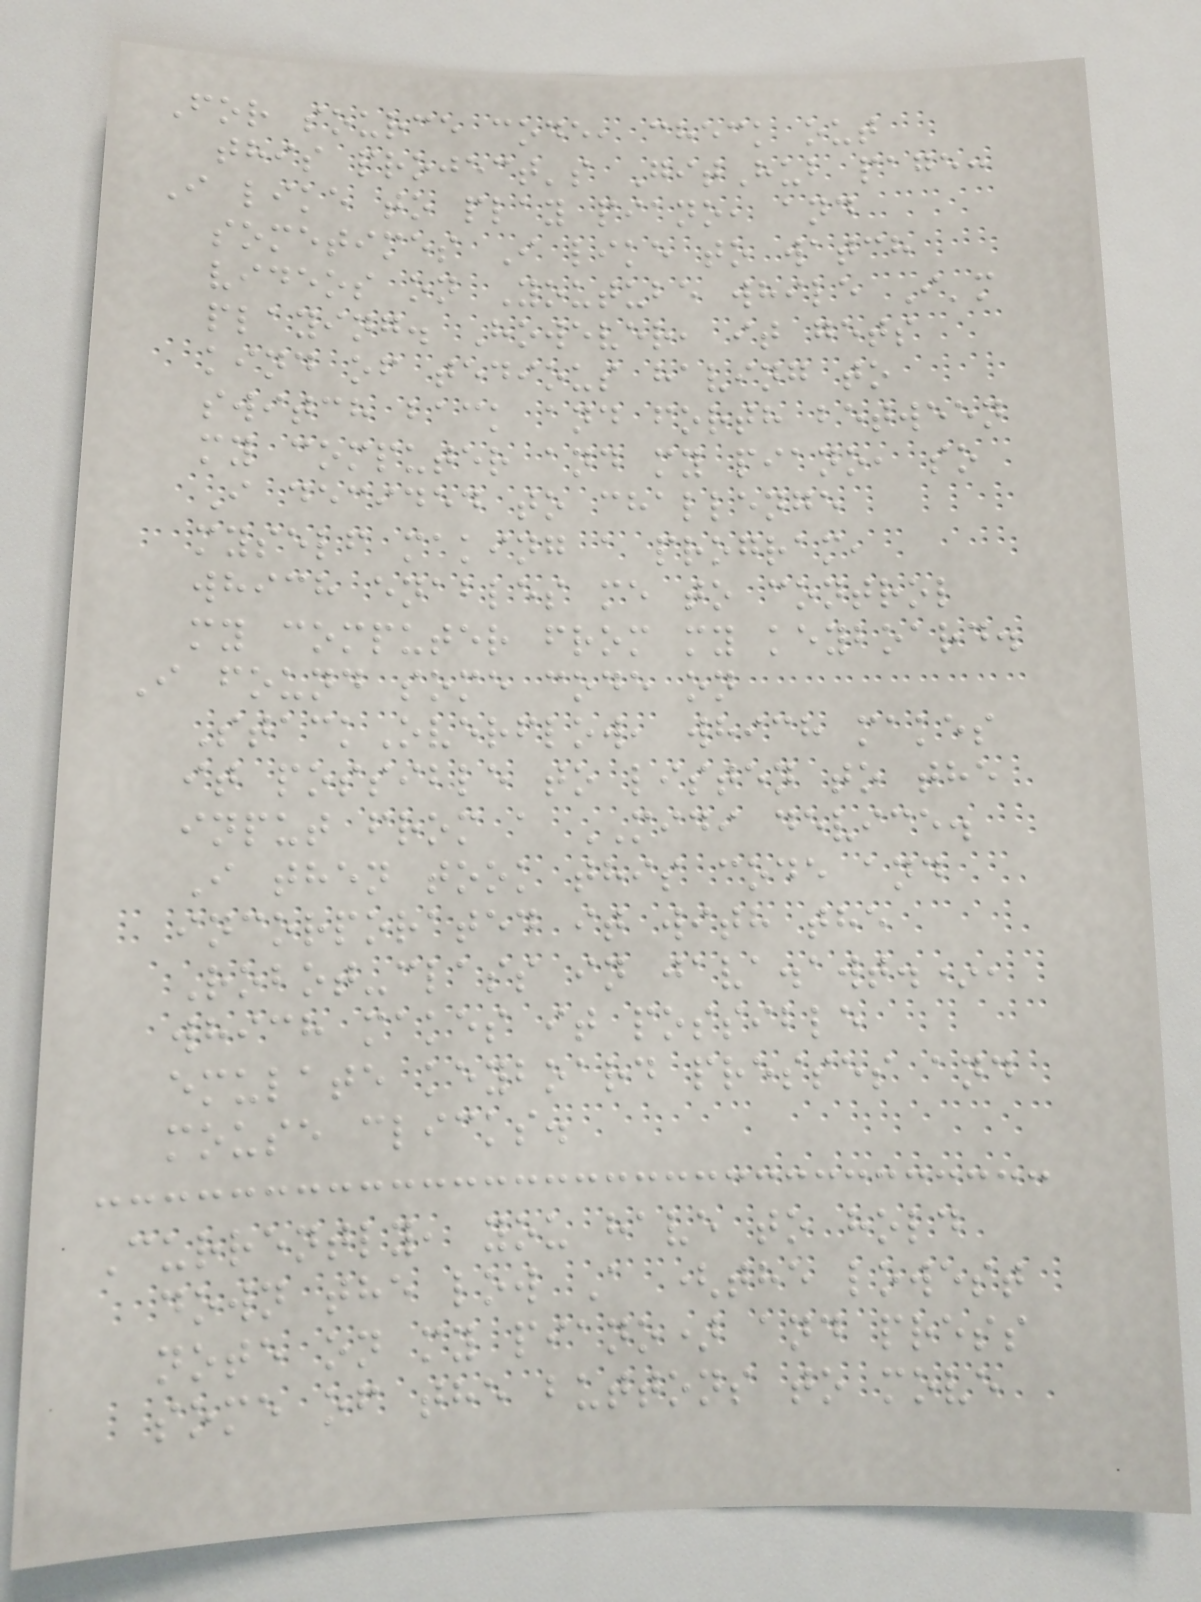For source code, check out
this project's GitHub page:
I like to play piano, and
sometimes I like to watch
videos on Youtube while I'm
playing. However, it gets
kind of tedious having to
switch back and forth between
my computer and my piano, so
I decided to challenge
myself making a program,
which enables me to control
my computer from my keyboard.
I found some code on
StackOverflow, which makes
it possible to listen to the
input from a MIDI device.
I then took this code and
incorporated it with the
Robot-class in java.awt.*,
which makes it possible
emulate keyboard presses and
mouse clicks.
Currently, you have to hold
down the low A (the lowest
note on my piano) and press
some of the buttons to move
